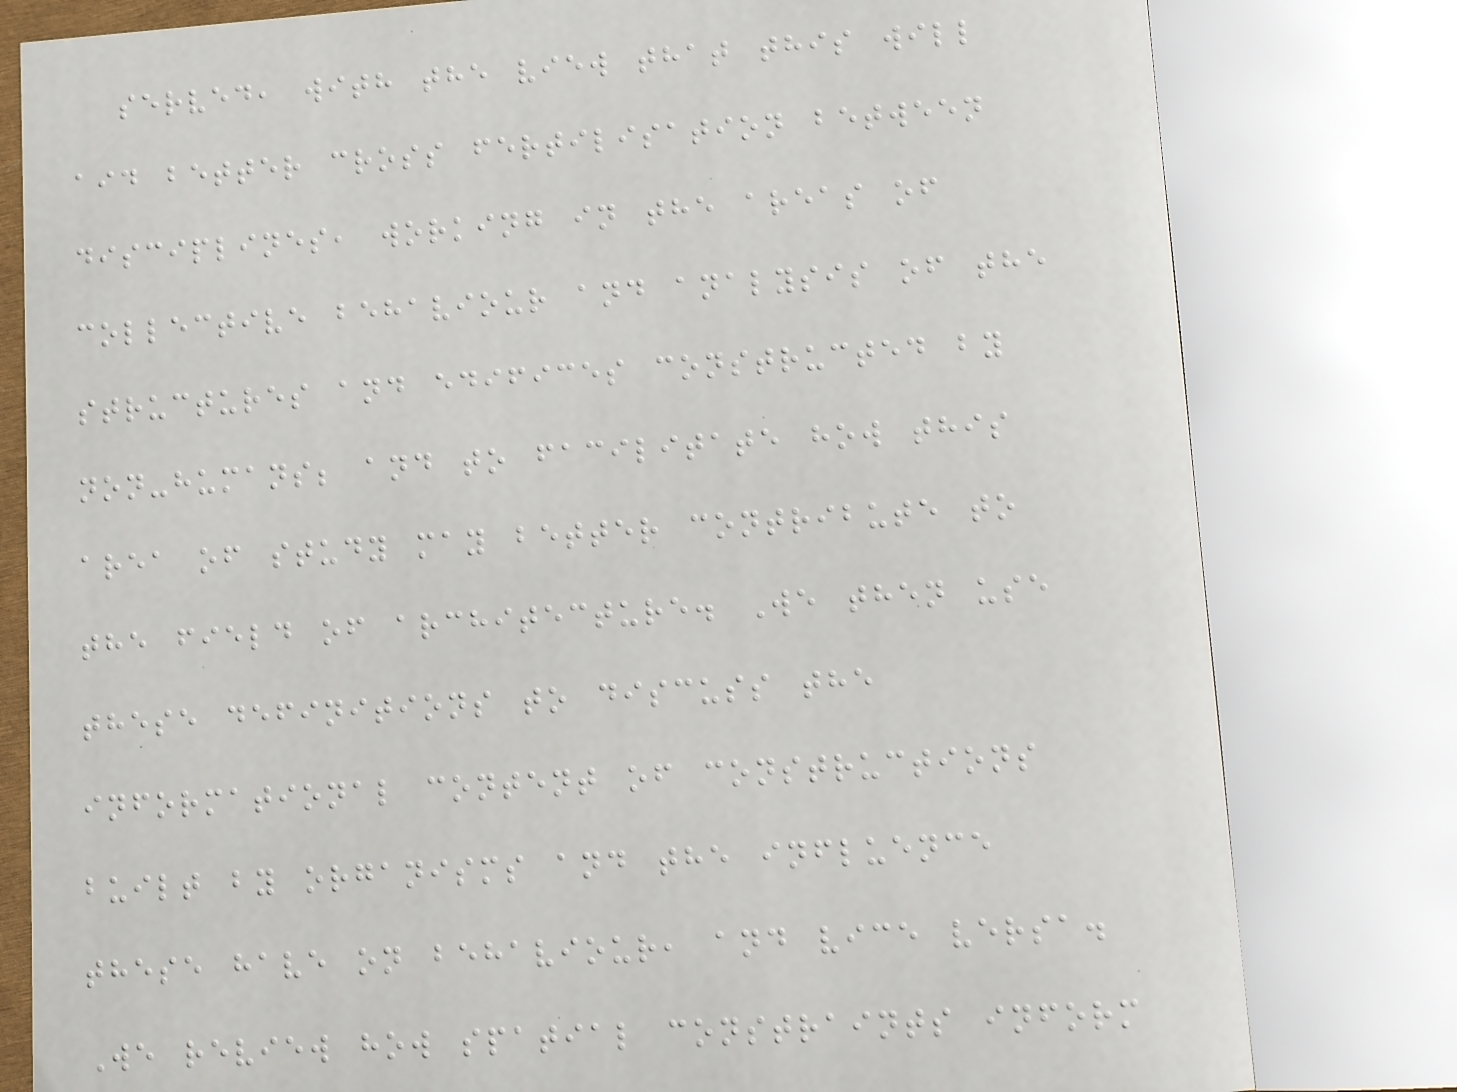served, with the view that this will
aid better cross fertilisation between
disciplines, working in the areas of
collective behaviour and analysis of the
structures and edifices constructed by
non-humans; and to facilitate how this
area of study may better contribute to
the field of architecture. We then use
these definitions to discuss the
informational content of constructions
built by organisms and the influence
these have on behaviour, and vice versa.
We review how spatial constraints inform
